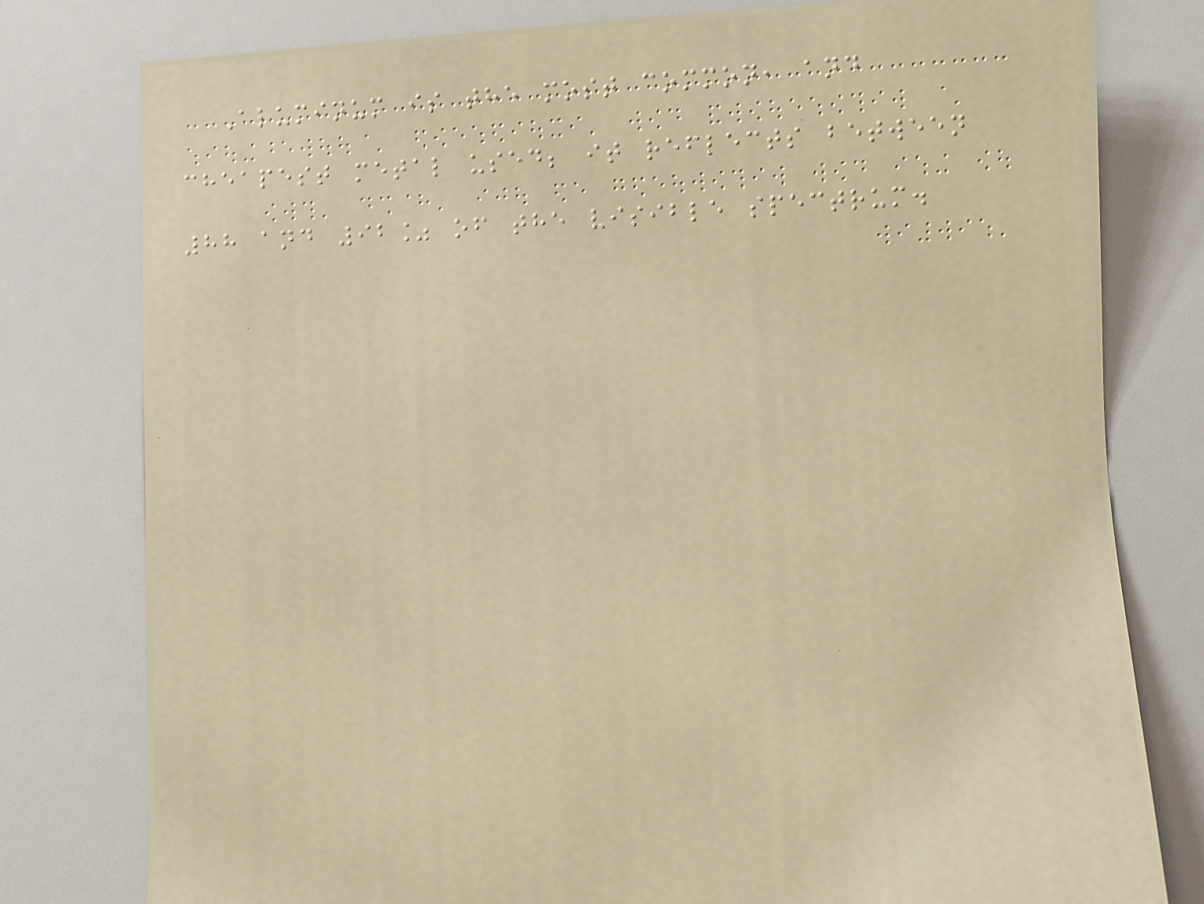Aluminum is the most common, and
cheapest metal used; it reflects between
88 and 92% of the visible spectrum.
